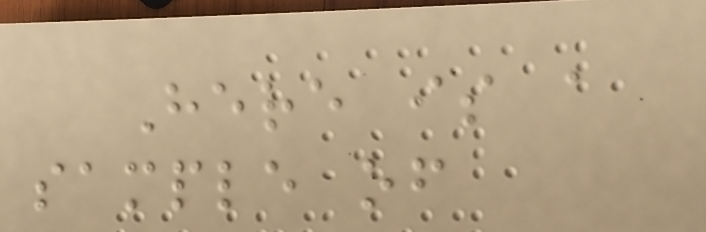Here is a
sample of
